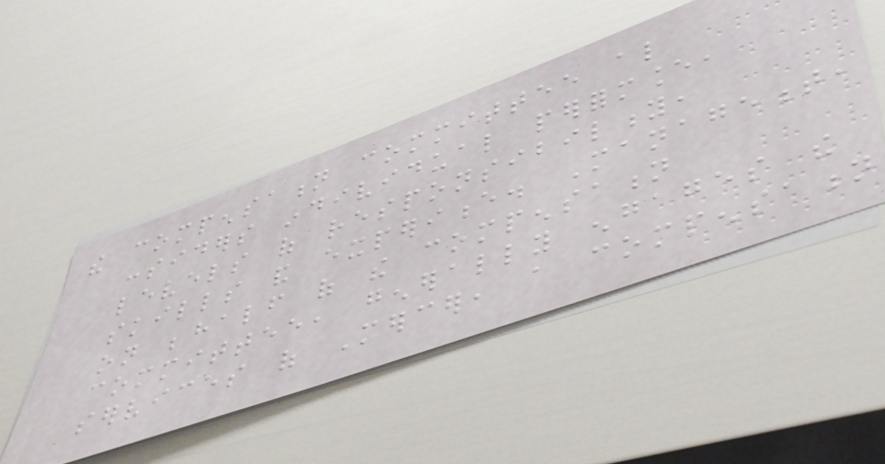the compensation committee also
considers individual performance,
levels of responsibility,
skills and experience. Management,
on behalf of the compensation
committee, generally engages the
services of Mercer, a compensation
